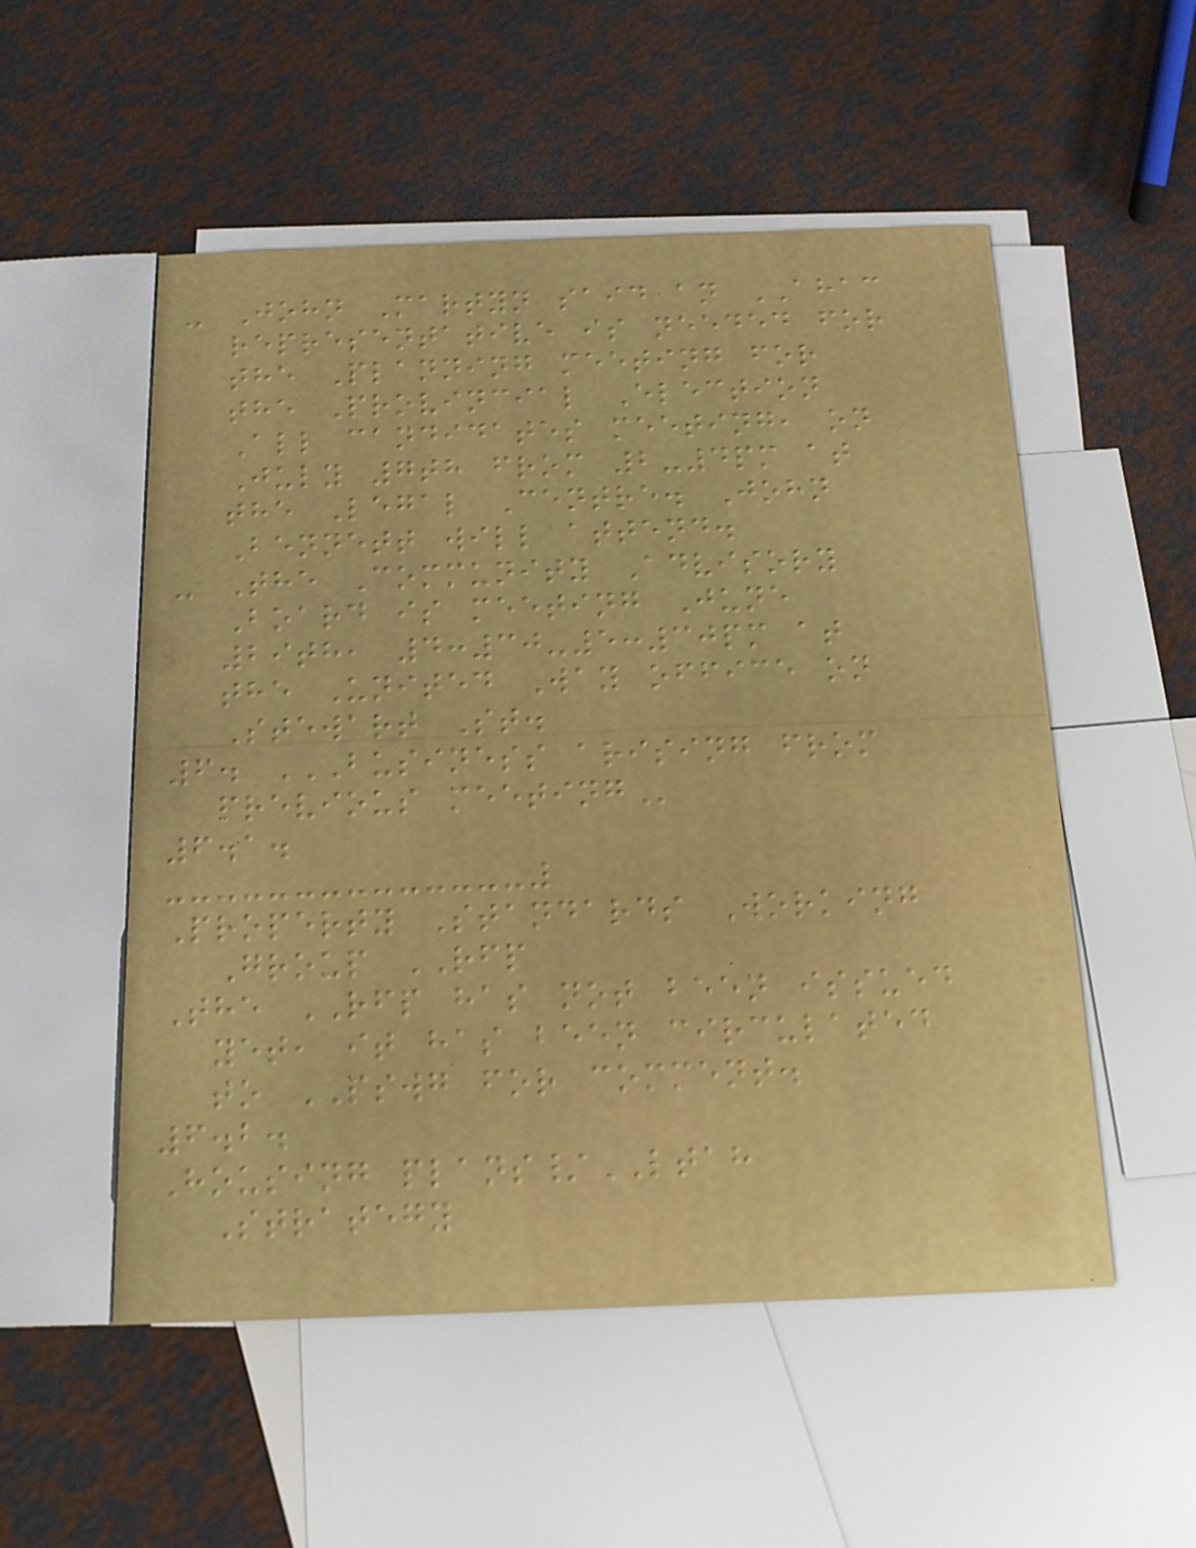- John Martyn said an AHAC
representative is needed for
the Planning meeting for
the Provincial Election
All candidates meeting, on
July 7th from 2-4pm at
the Legal Centre. John
Bennett will attend.
- The Community Advisory
Board is meeting June
29th, 4:30-5:30pm at
the United Way office on
Stewart St.
6. BUSINESS ARISING FROM
PREVIOUS MEETING
6.1.
Property Standards Working
Group RFP
The RFP has not been issued
yet, it has been circulated
to PSWG for comment.
6.2.
Housing plans/LTAH
Strategy
